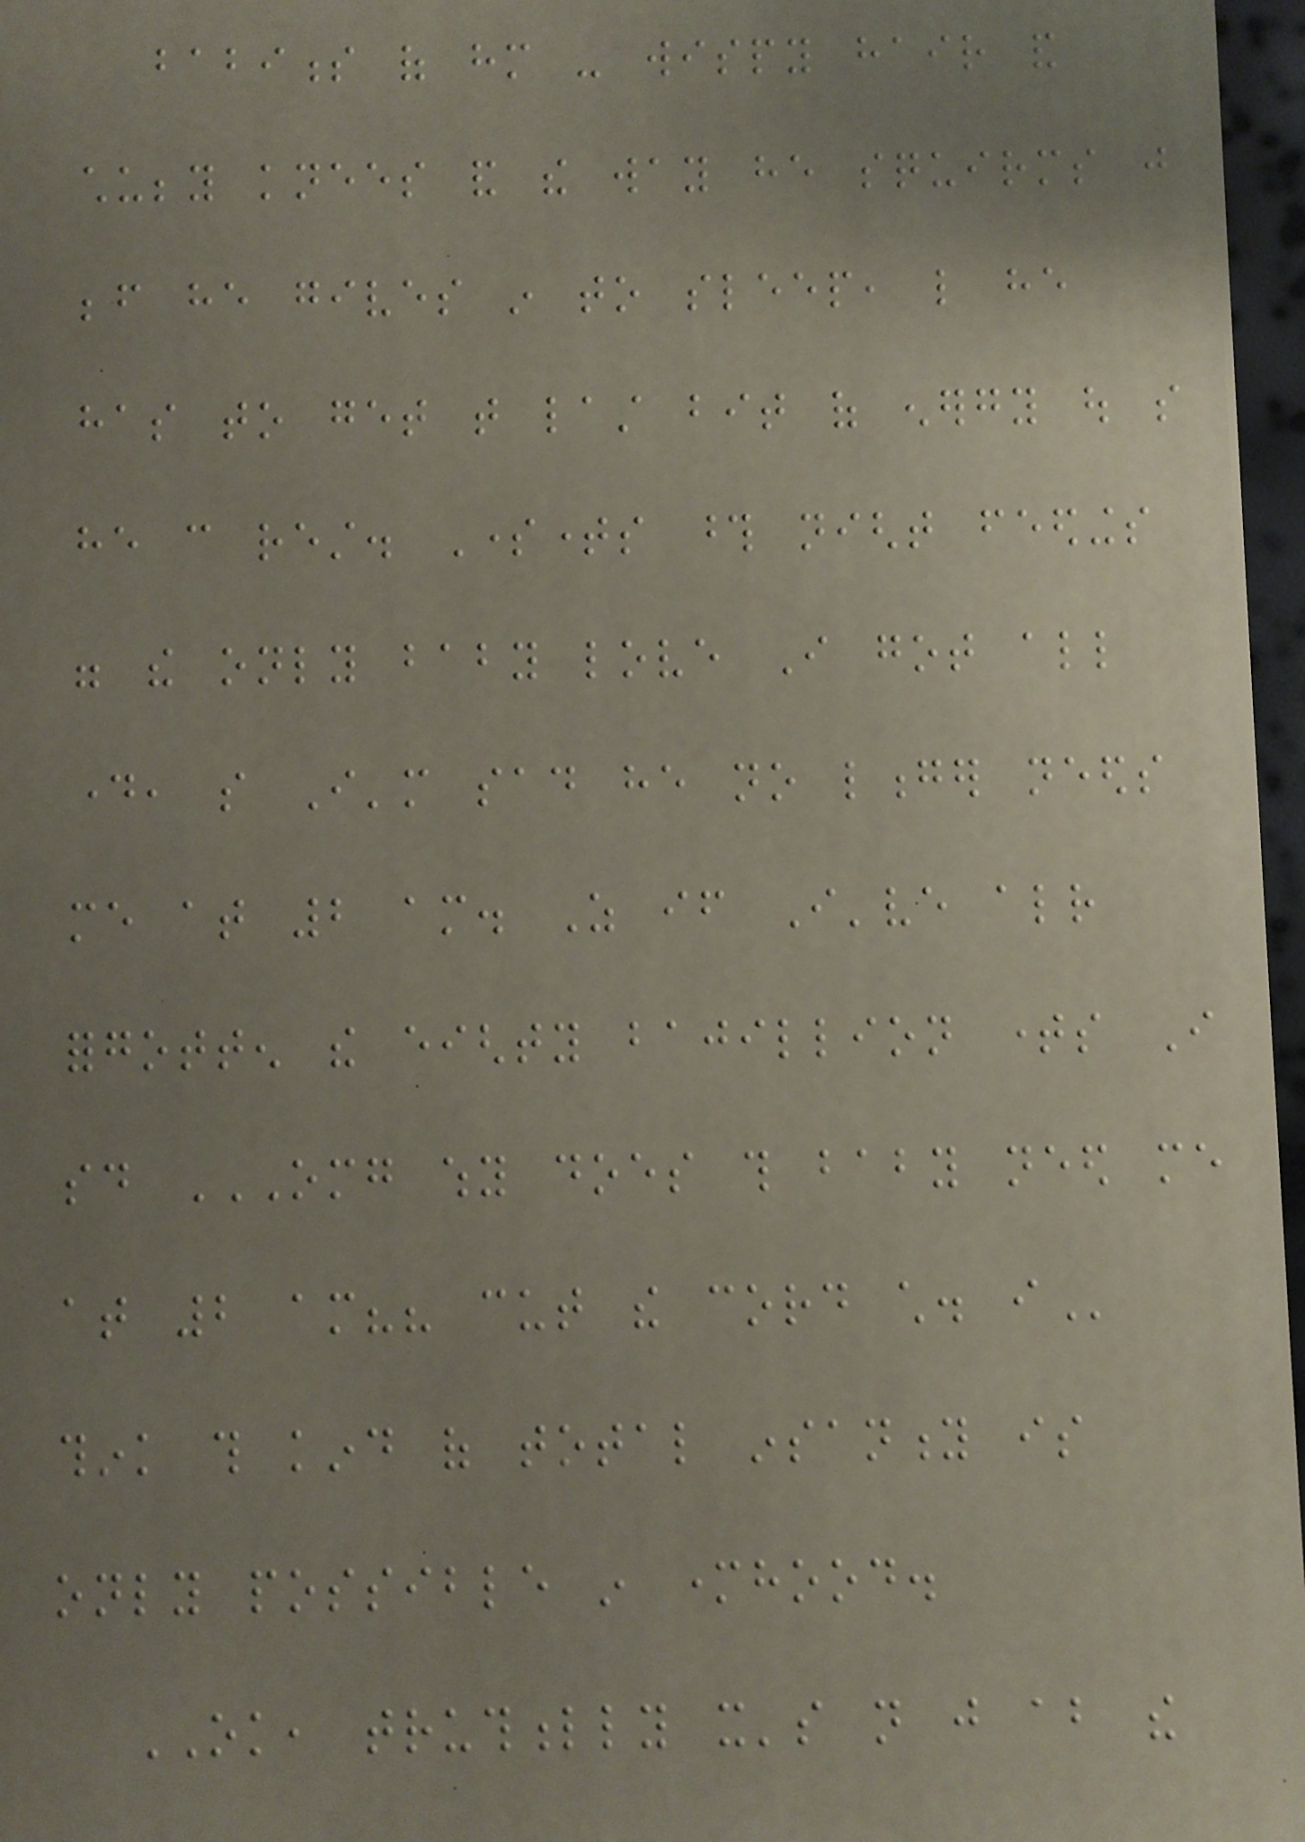babiness of him - wispy hair and
chubby knees and the way he squirms just
before he gives in to sleep, like he
has to get that last bit of energy out so
he can rest. Sometimes those night feedings
were the only baby love I got all
day, so I'm sad he no longer needs
me at 2 am. As if I've already
forgotten the eighty bajillion times I
said OMG WHY DOES THIS BABY NEED ME
AT 2 AM?? CUT THE CORD CHILD. I
think this kind of total insanity is
only possible in motherhood.
OK, truthfully it's not just about the
